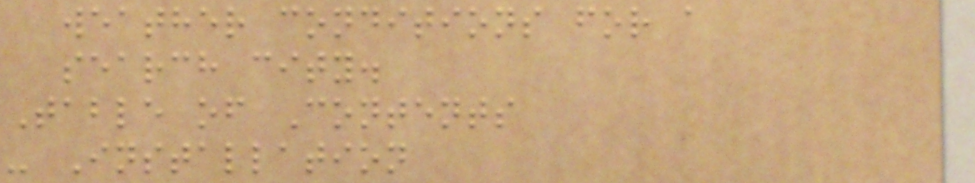weather conditions for a
search city.
Table of Contents
- Installation
